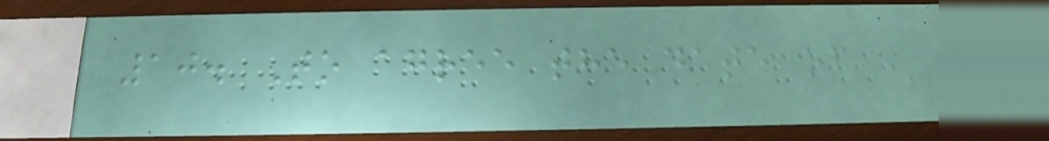10. To agree the date of
